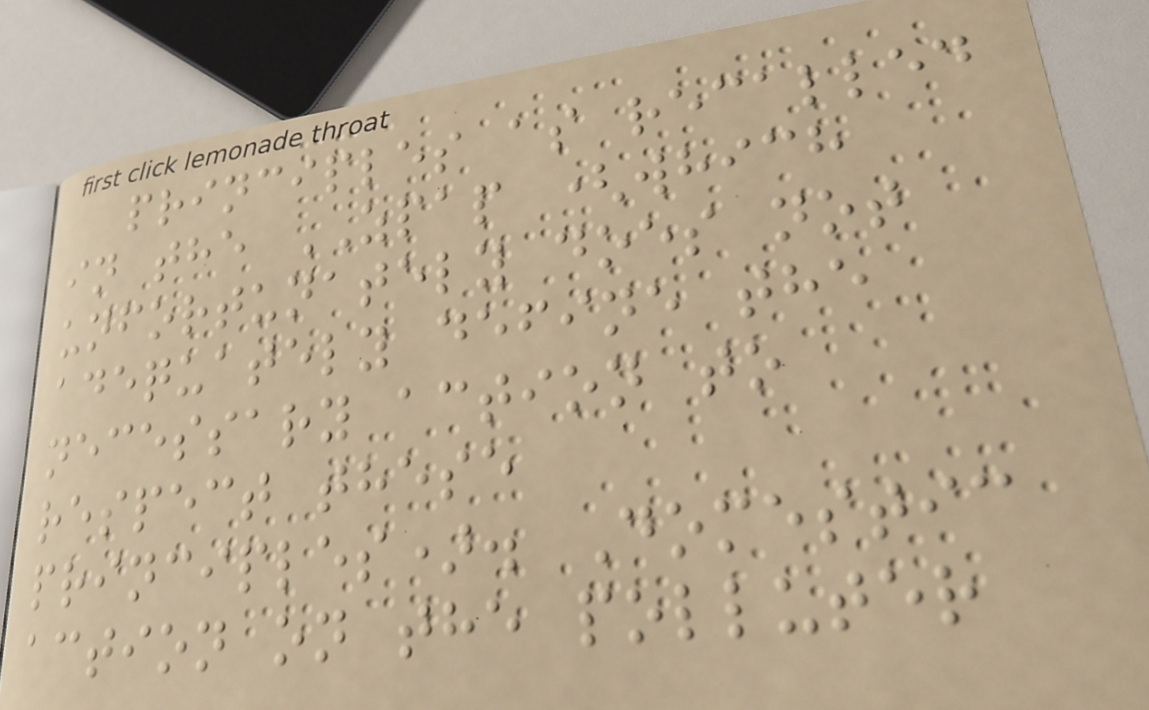principles as recalled
in the ZPAP (which
unfortunately does not
adequately define the
necessary action to
respect these
principles). Domestic
action on the polluter
